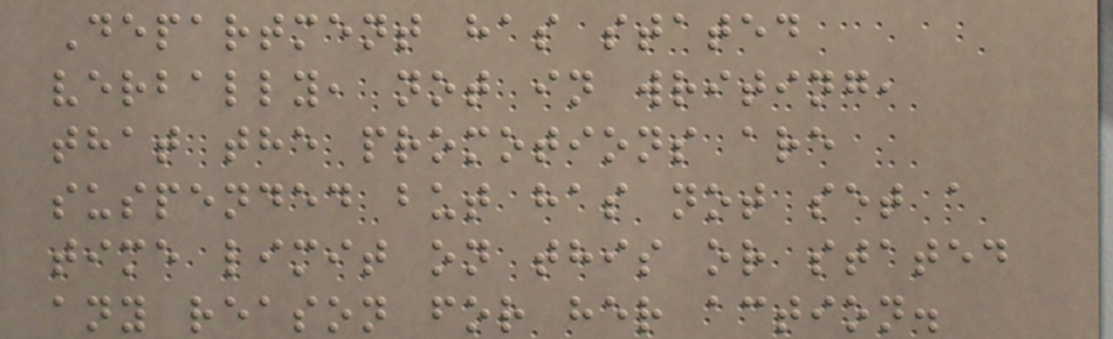Department has stated
verbally, not in writing,
that the promotions are
suspended but has not set a
time limit on this or stated
any reason for her action.
